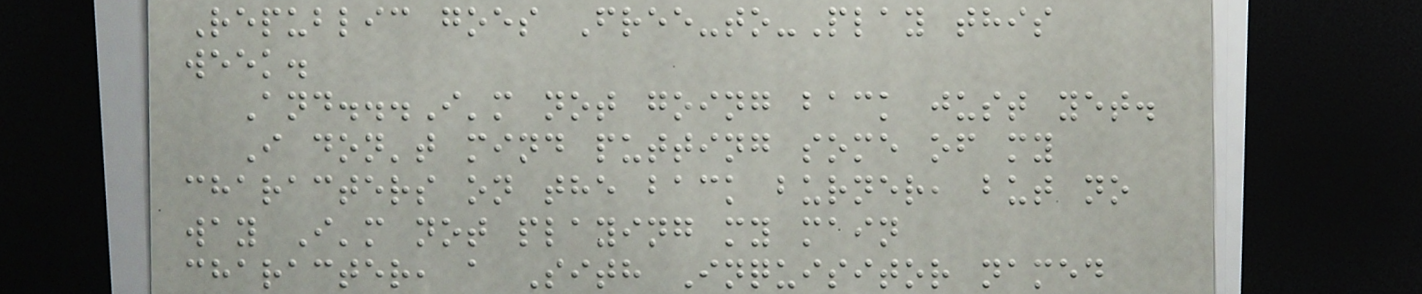Republic goes Free-to-Play this
week.
And...I'm not going back just yet.
I don't mind putting some of my
characters on the back burner, but no
way I'm not playing my main
character, a Sith Inquisitor named
